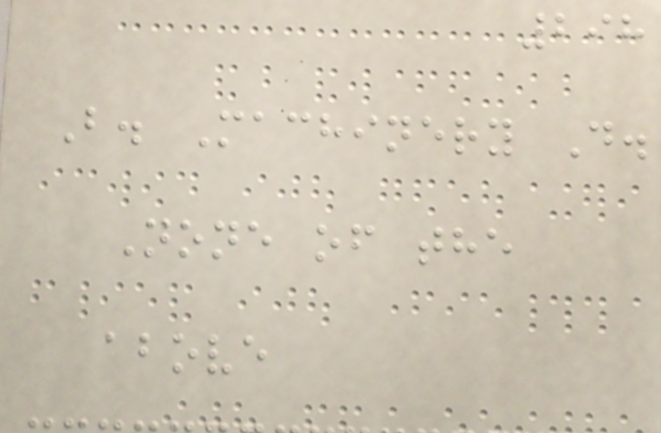298
B. Machinery D.
None of the
above
